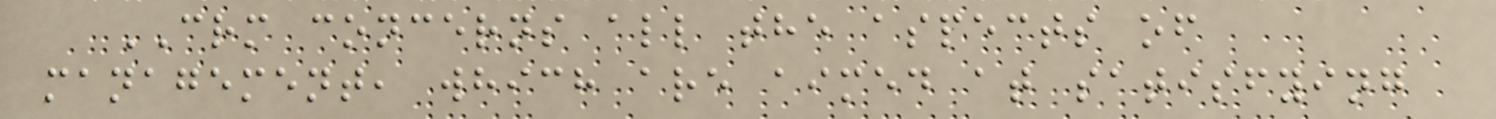CRM concerns all the aspects of
management, which are aimed at satisfying
